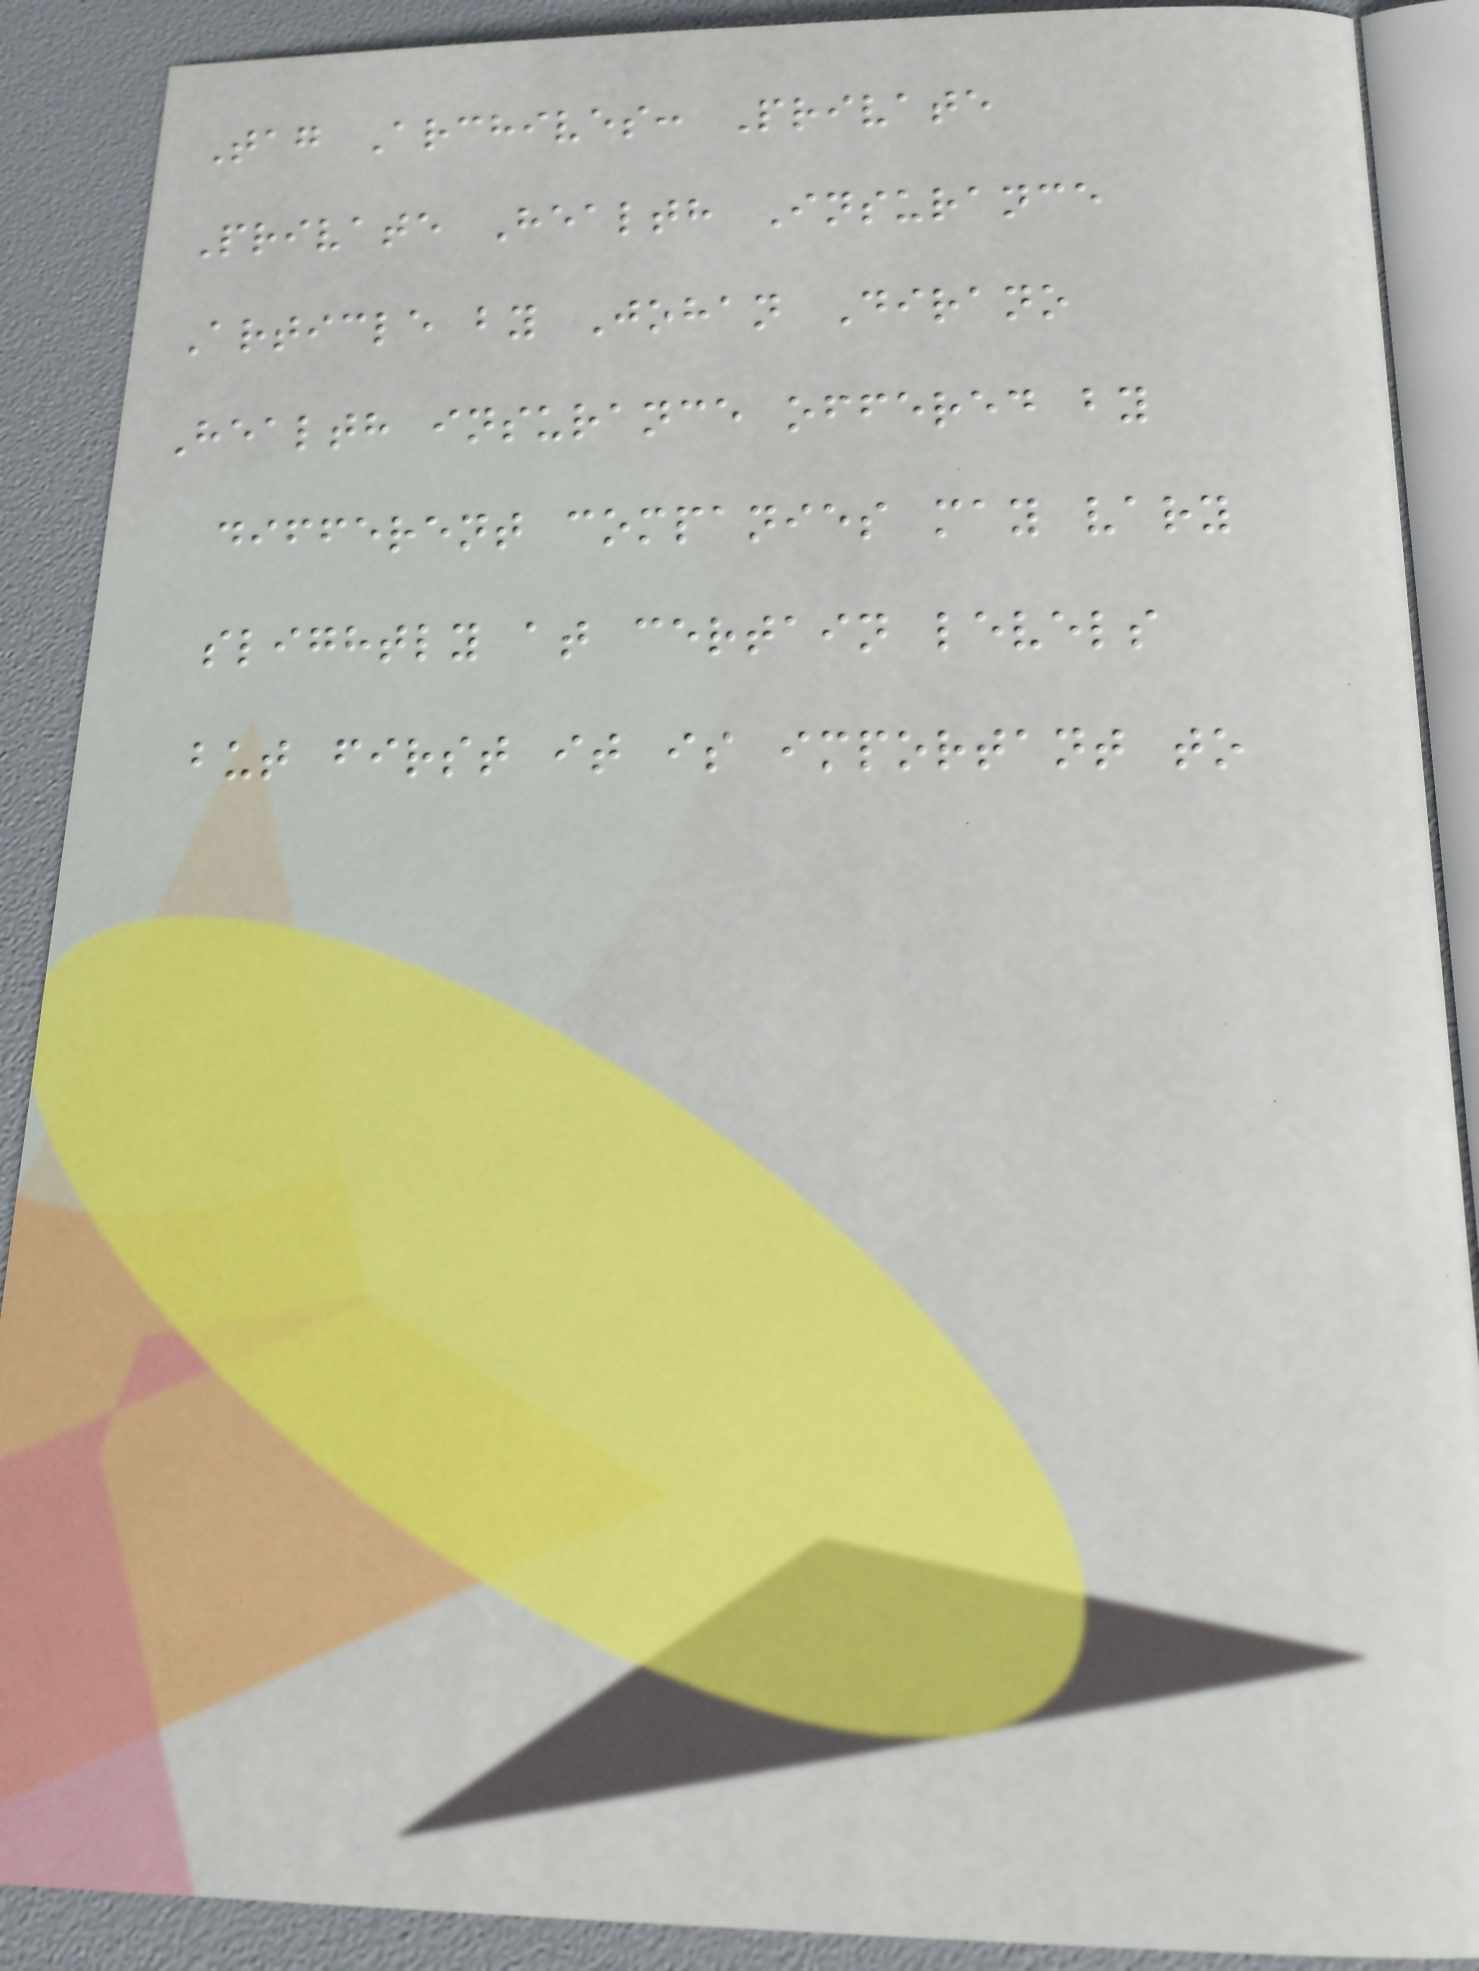Tag Archives: Private
Private Health Insurance
Article by Johan Dirano
Health insurance offered by
different companies may vary
slightly at certain levels
but first it is important to
